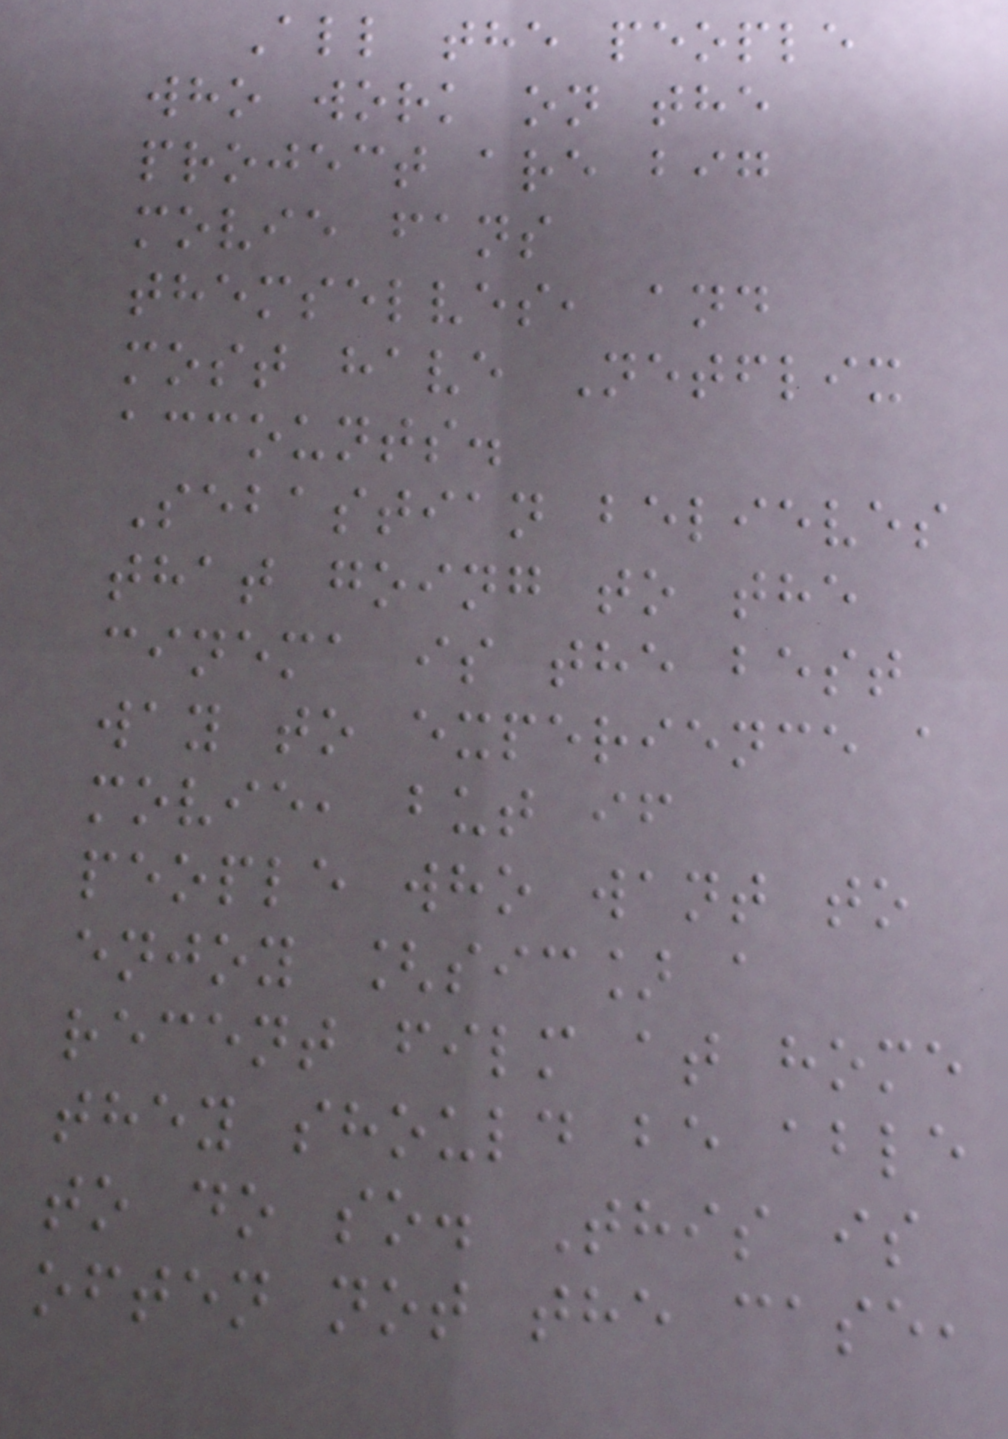All the people
who work on the
project are big
movie fans
themselves, and
most have Netflix
accounts.
Sebastian believes
that going to the
cinema is the best
way to experience a
movie, but if
people who want to
enjoy [sic] a
recent film at home
they should be able
to do so. This is
often not the case,
